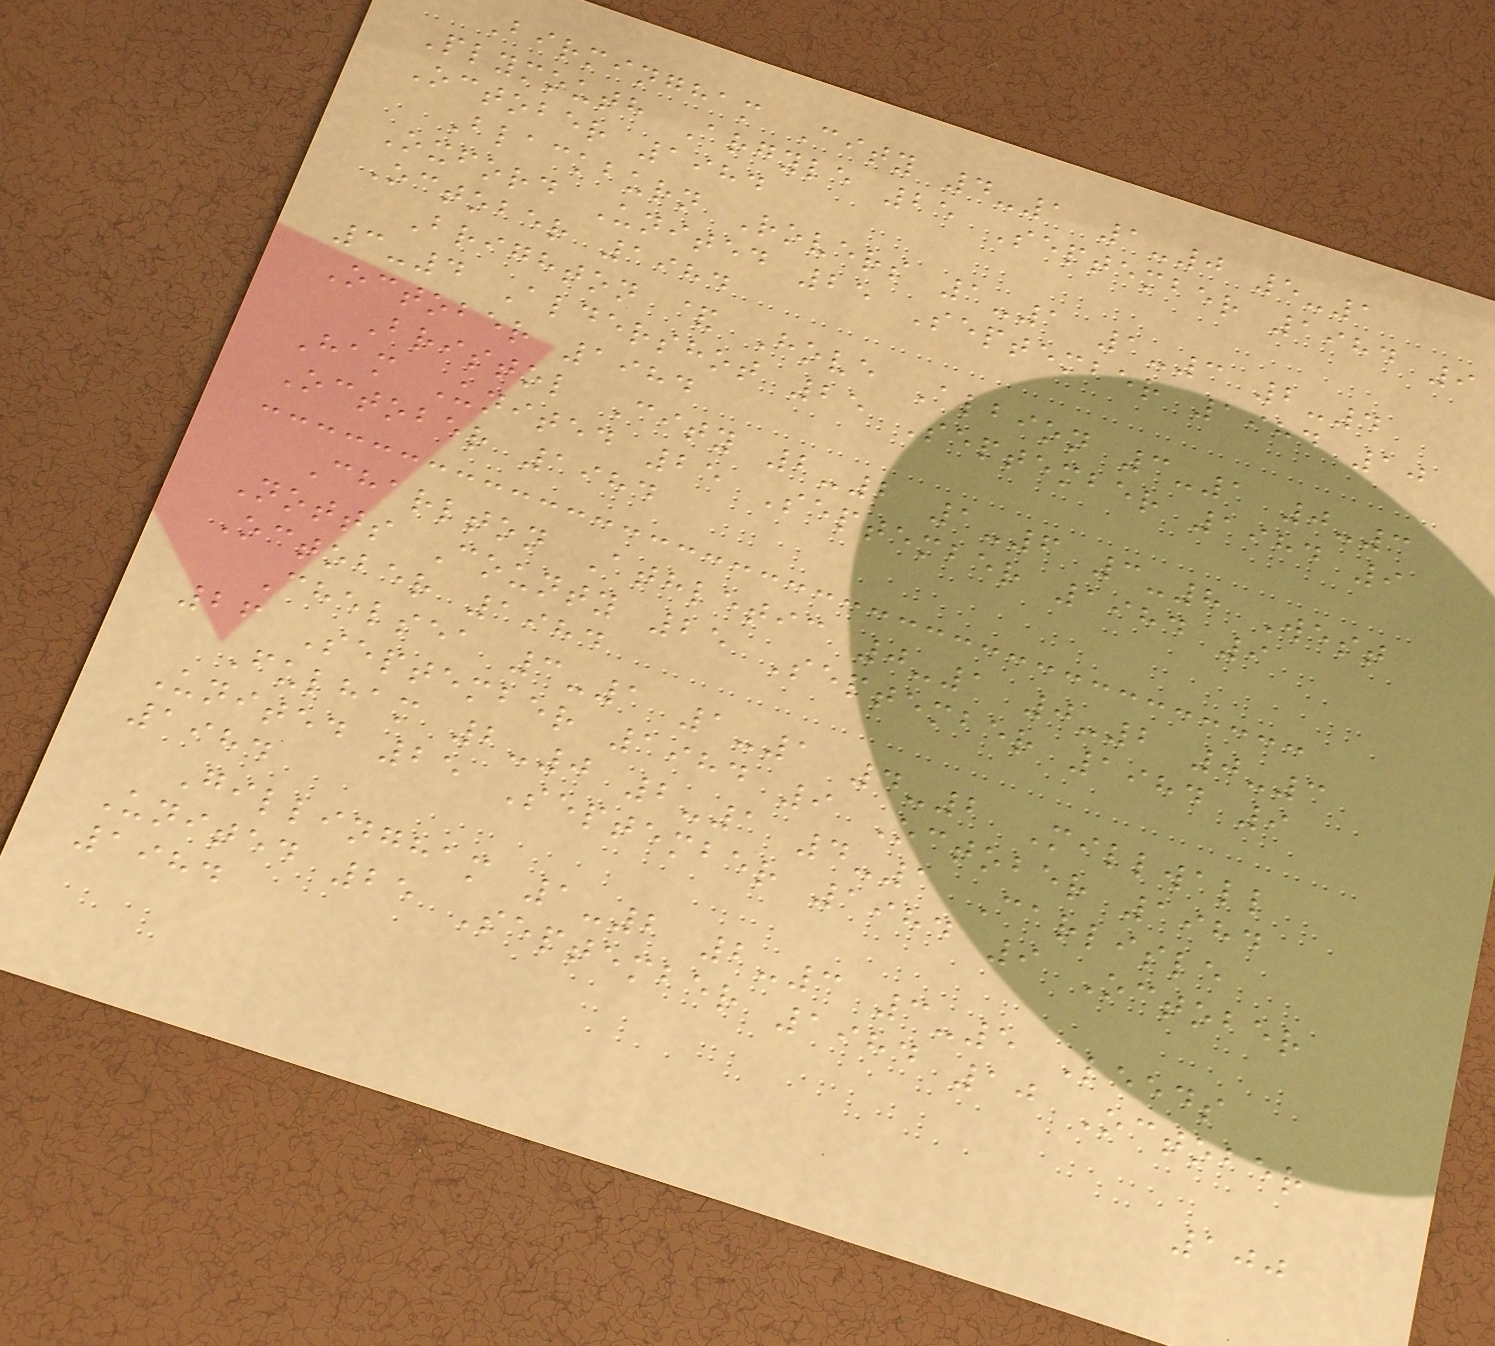Birmingham City 4-1 1-0 5-1
Plymouth Argyle 25 September 1984 9
October 1984
Blackburn Rovers 1-1 1-3 2-4
Oxford United 25 September 1984 10
October 1984
Brighton & Hove Albion 3-1 0-3
3-4 Aldershot 25 September 1984 9
October 1984
Bristol City 2-2 1-6 3-8 West
Ham United 25 September 1984 9
October 1984
Charlton Athletic 0-1 0-2 0-3
Notts County 25 September 1984 9
October 1984
Chelsea 3-1 1-1 4-2 Millwall
26 September 1984 9 October 1984
Fulham 2-0 2-1 4-1 Carlisle
United 25 September 1984 9 October
1984
Gillingham 1-2 2-3 3-5 Leeds
United 25 September 1984 10 October
1984
100
